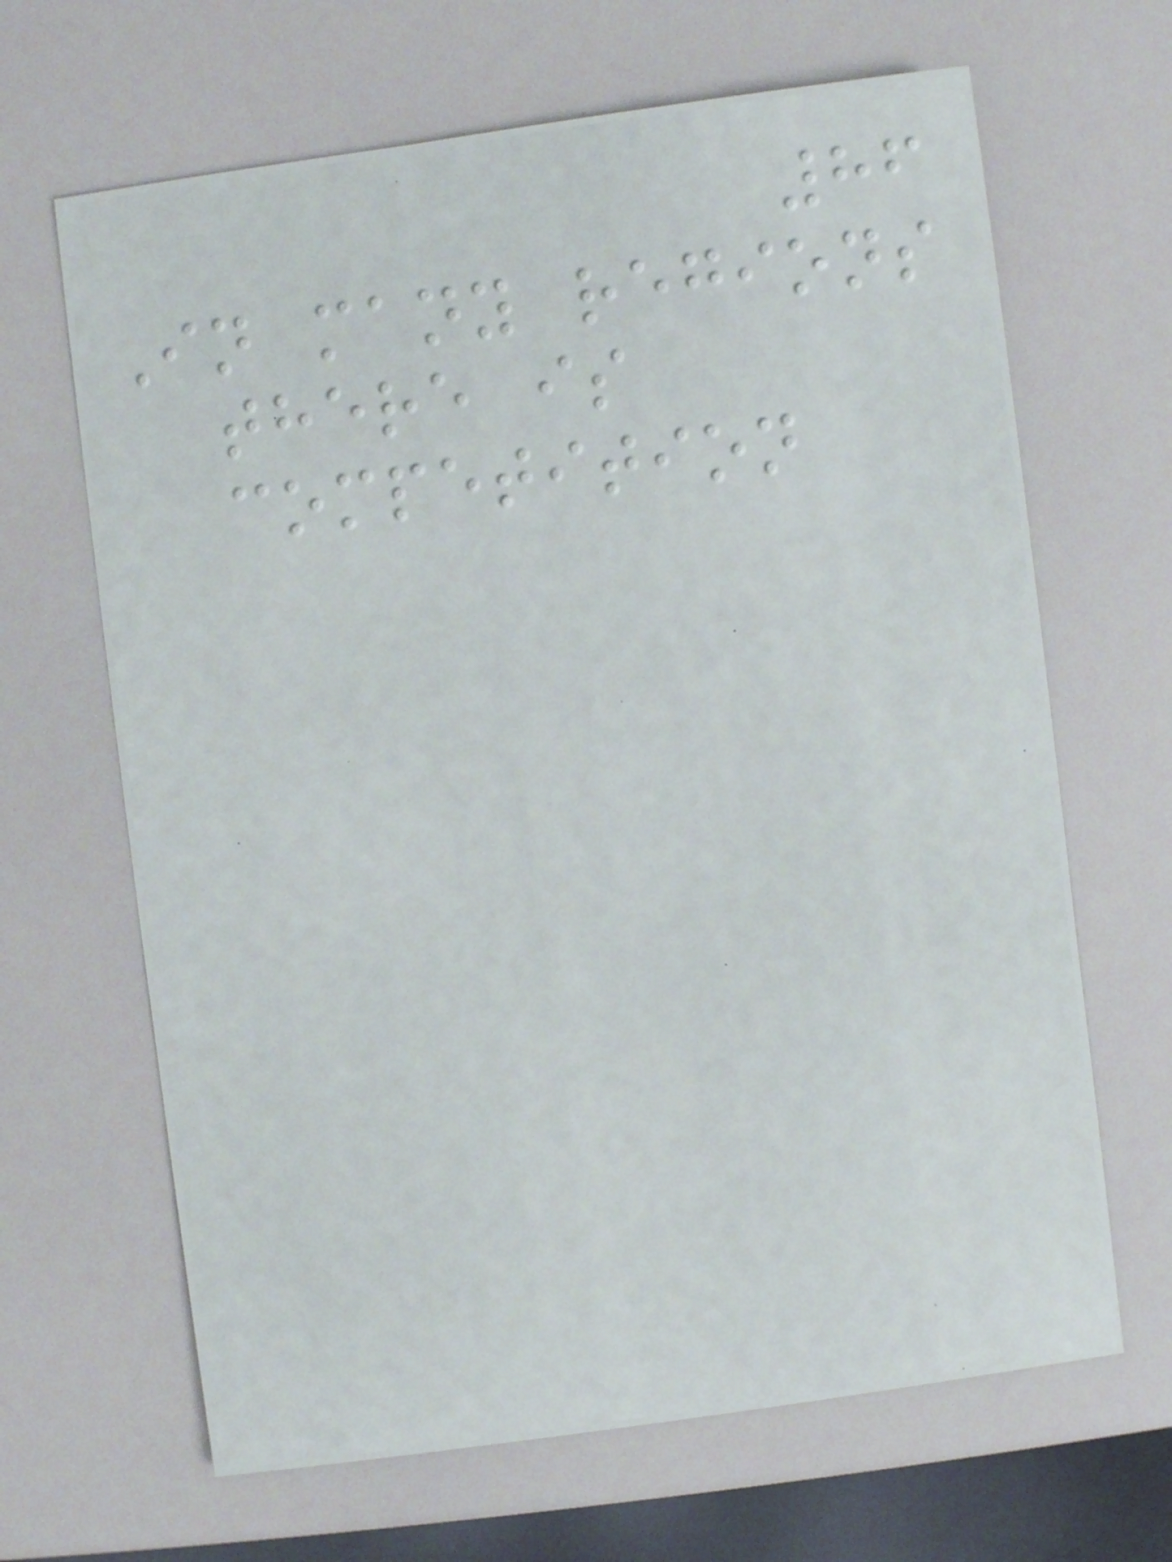86
In many regions
there is
competition
